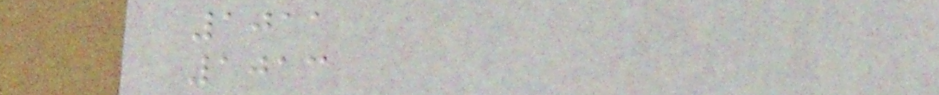1011
1013
